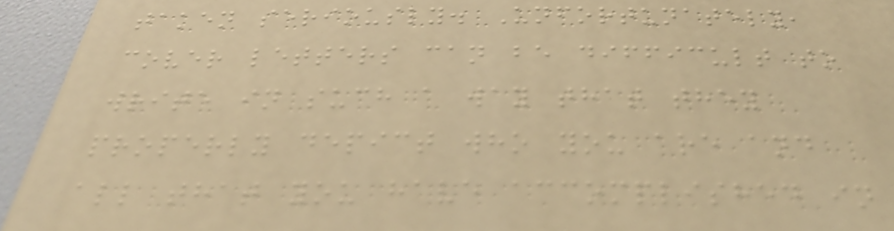taken seriously. Unfortunately,
cover letters can be difficult to
write in such a way that they
properly depict who you are and
all that you have accomplished in
